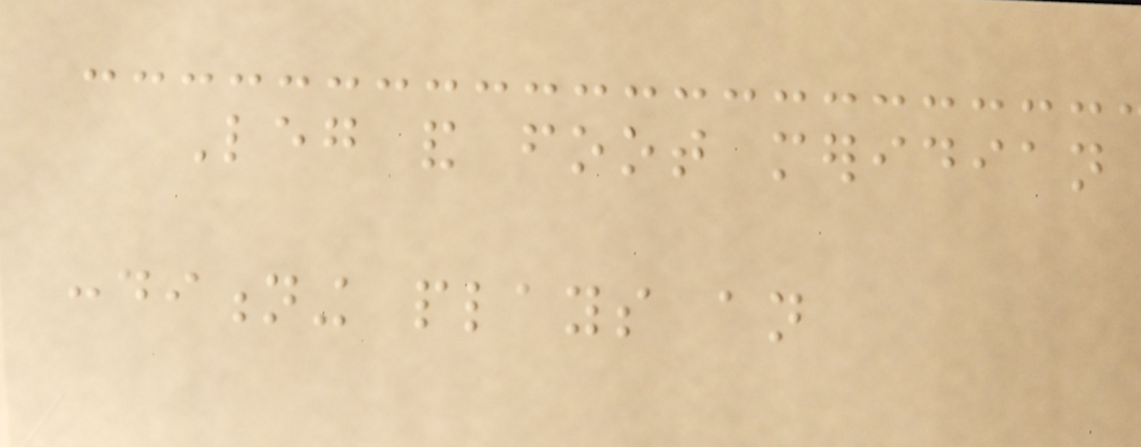Leg and foot meridian
conditioning plays an
